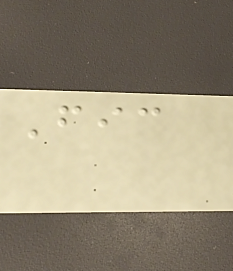Fic
